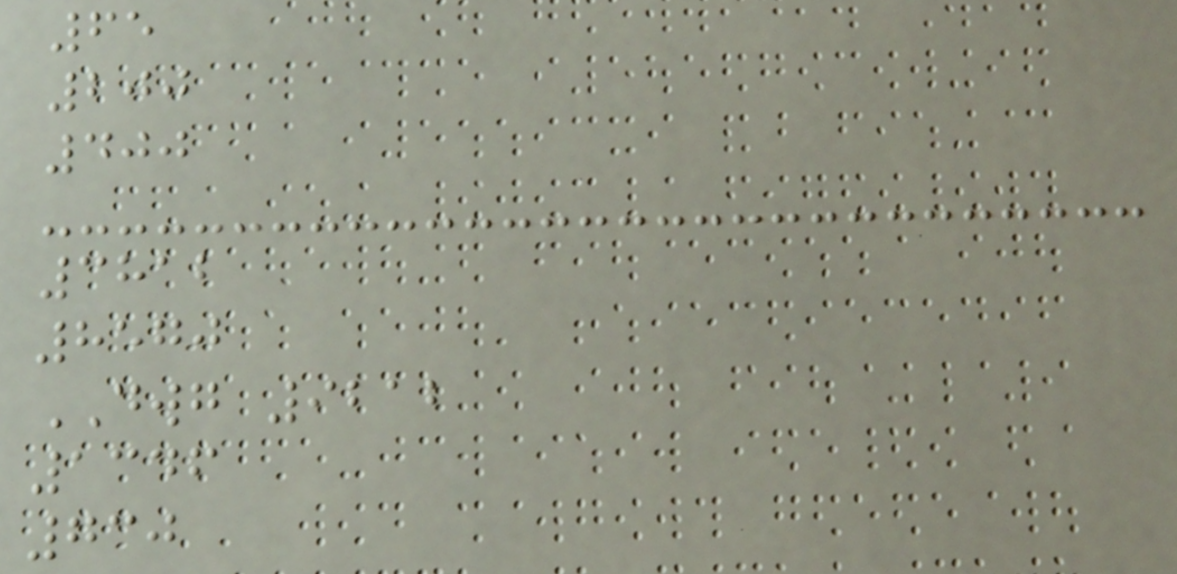65
200
400
3812
8570
DWG 9212
1346
730
